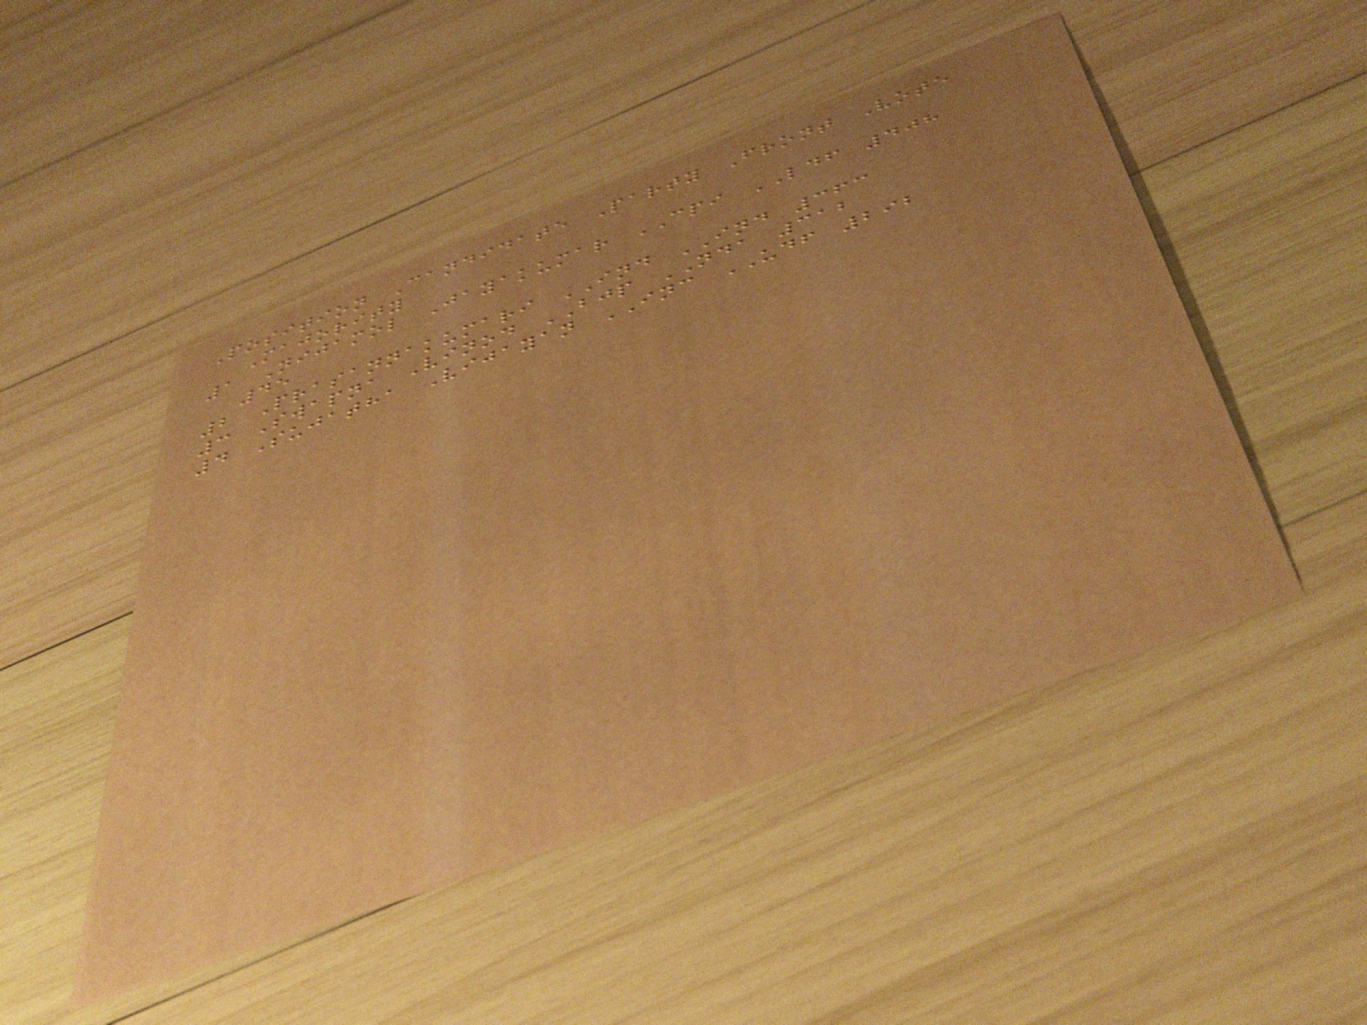Position Candidate Party Front Vote
Majority
1 Nijamol Jayakumar CPI LDF 408
45
2 Prasannakumari IND IND 363
3 Swapna Vinod BJP NDA 312
4 Sujatha Vijayan INC UDF 292
